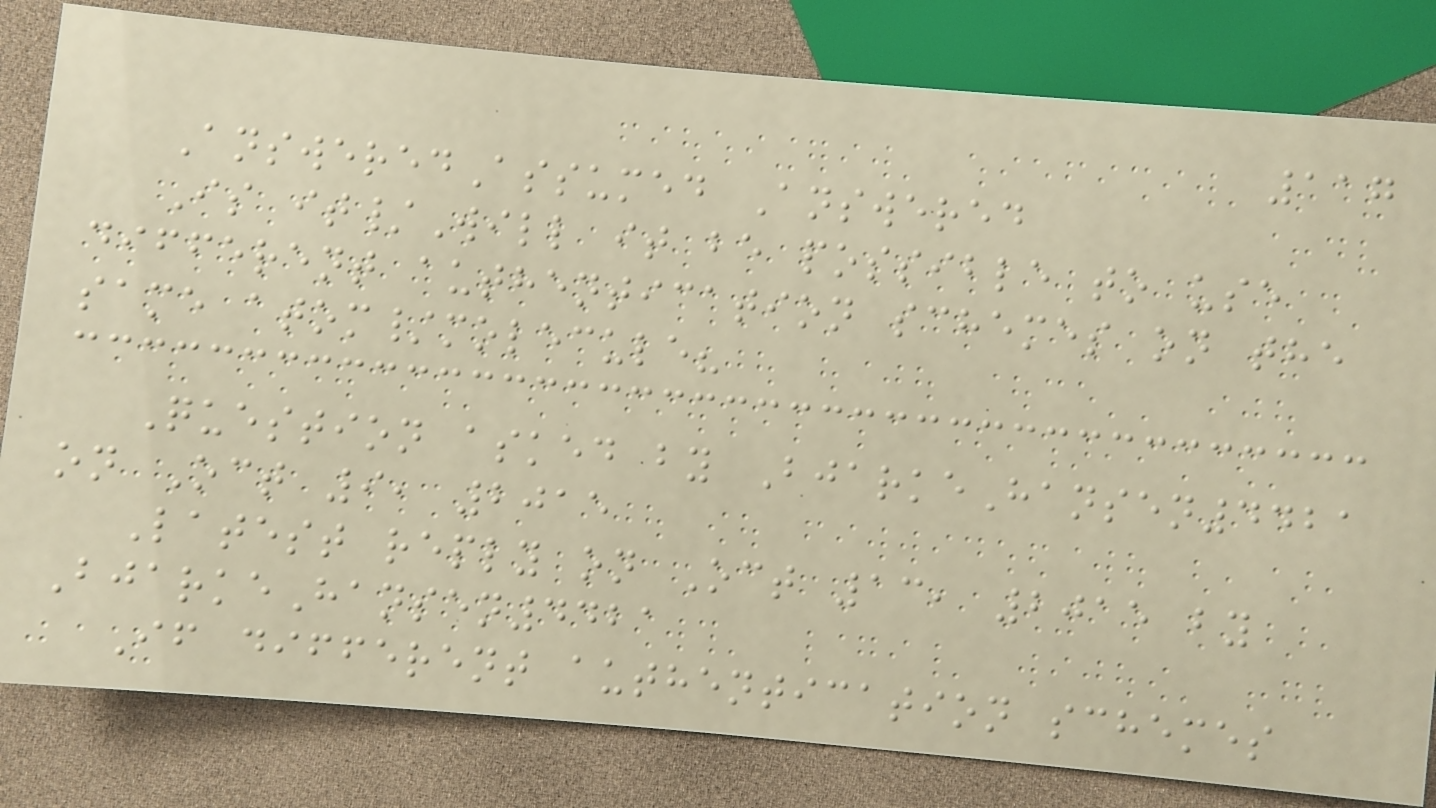117
AnsweredAssumed Answered
Is it/Will it be possible to use
different authentication schemes on the
same atom/molecule?
Question asked by BjarkeHansen4421
on Oct 9, 2015
Latest reply on Oct 13, 2015 by
BjarkeHansen4421
If different authentication schemes
